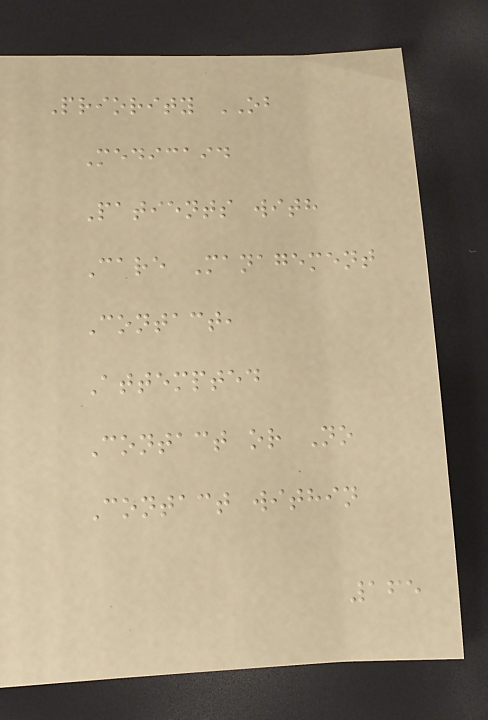Priority OB
Medicaid
Patients with
Care Management
Contact,
Attempted
Contact or No
Contact within
165
